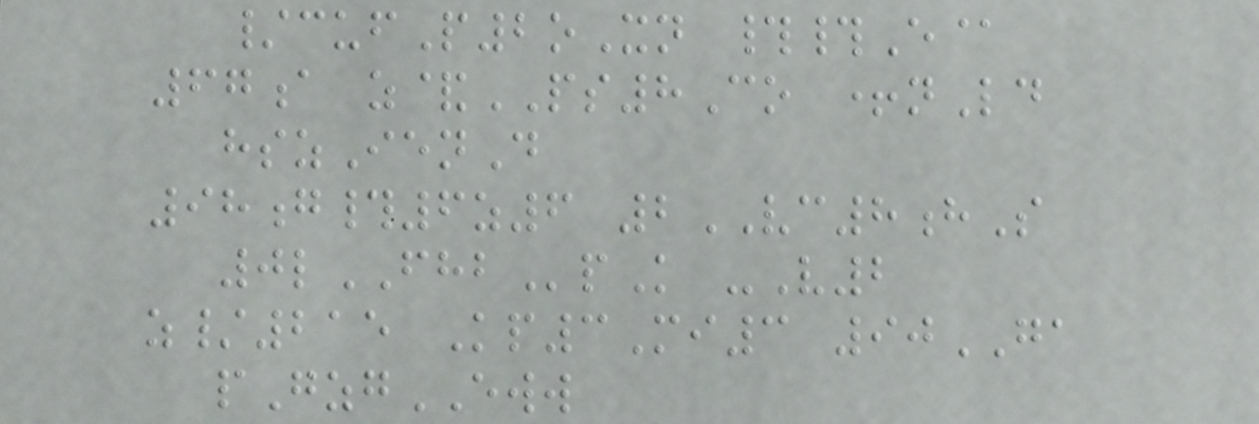/cufP2oXn ##E@
67a z&PS8Co +nLd
hszIenD
98g#6z6 2VC8hS
0lFHBpK -V2
z/215 Kp3Mi3 90GA
pGzgEWW
